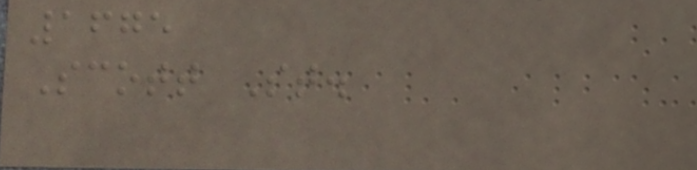1675
Scott St.
